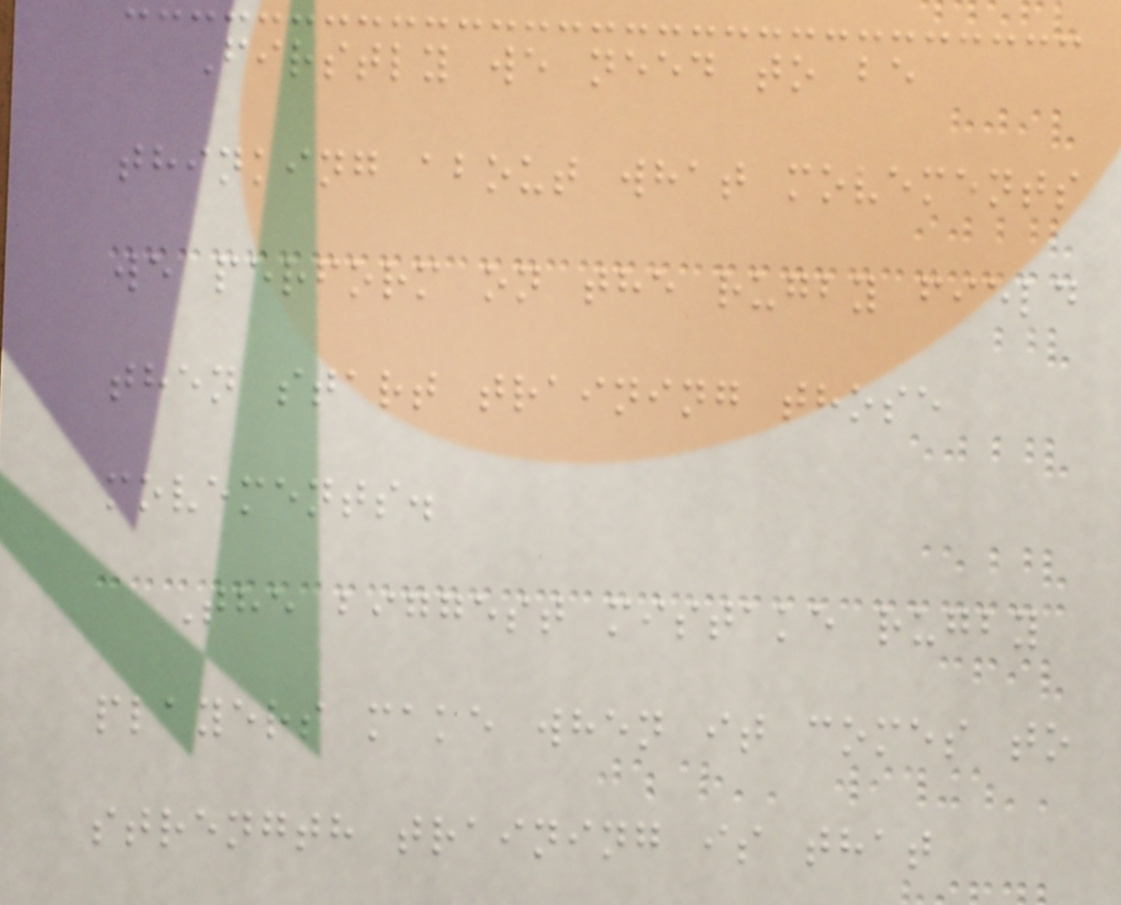Firstly we need to be
thinking about what movements
we perform on the rugby field
then start training those
movements.
The biggest mistake rugby
players make when it comes to
strength training is that
